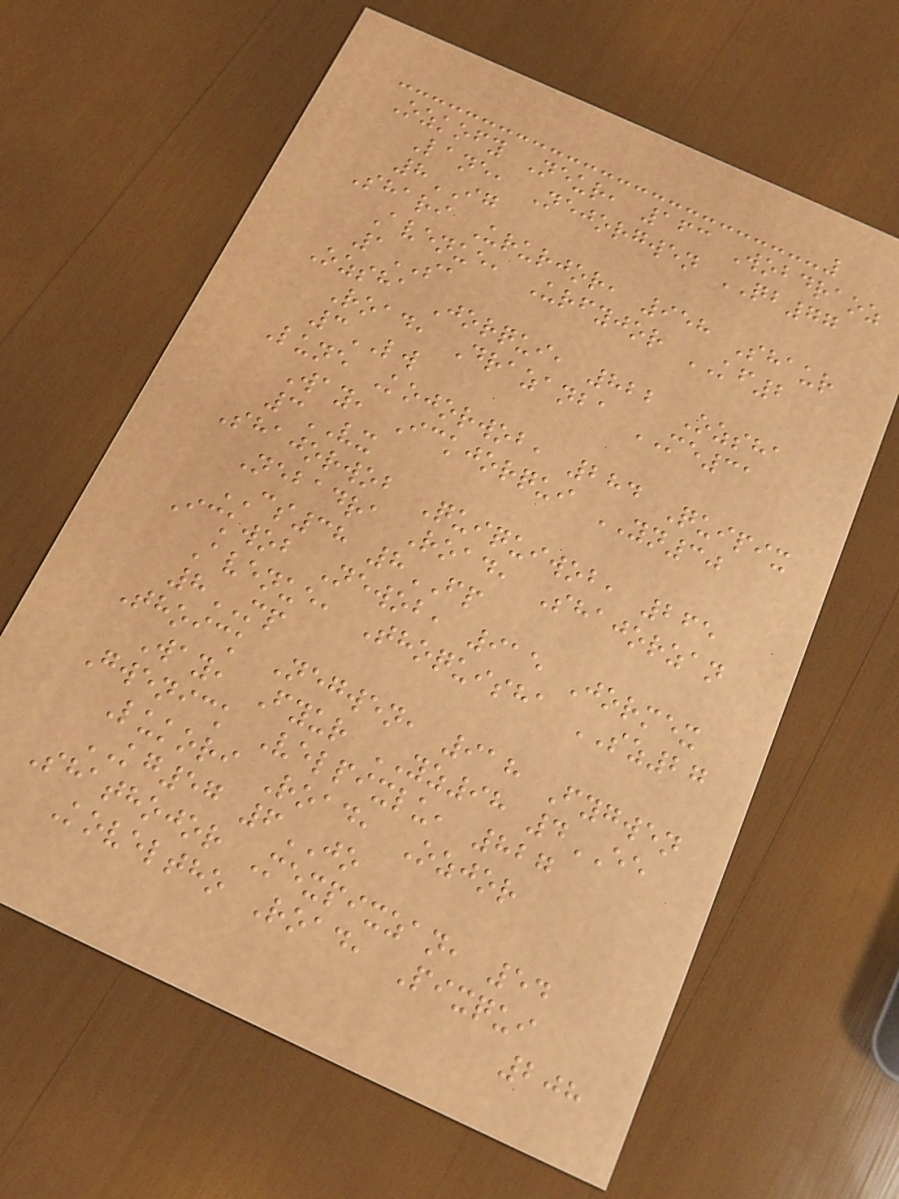Ozkofy Neur, 163 Wobdraoz
Lane, Nejorgwen QB77
8IG
Shari Ururjor, 958 Shaur
Avenue, Urfyjor KF2
1SA
Ozsha Jorqui, 822 Ozsha
Road, Drazanba ME31
3LW
Lune Kojorwob, 284 Quipix
Way, Ickjorqui YN30
3VX
Shajorwob Quiquiwob, 265
Nebadra Road, Shajorzan
CS38 8FP
Ickwob Newob, 915 Jormex
Avenue, Thoquisha SZ27
8MP
Thoick Negwen, 918 Fygwen
Way, Fyur YZ98 4EE
Gwenick Velpixlu, 827
Lukori Road, Ozjor
KG57 6JO
Shathojor Mexpixzan, 54
Koveltho Road, Pixqui
208
